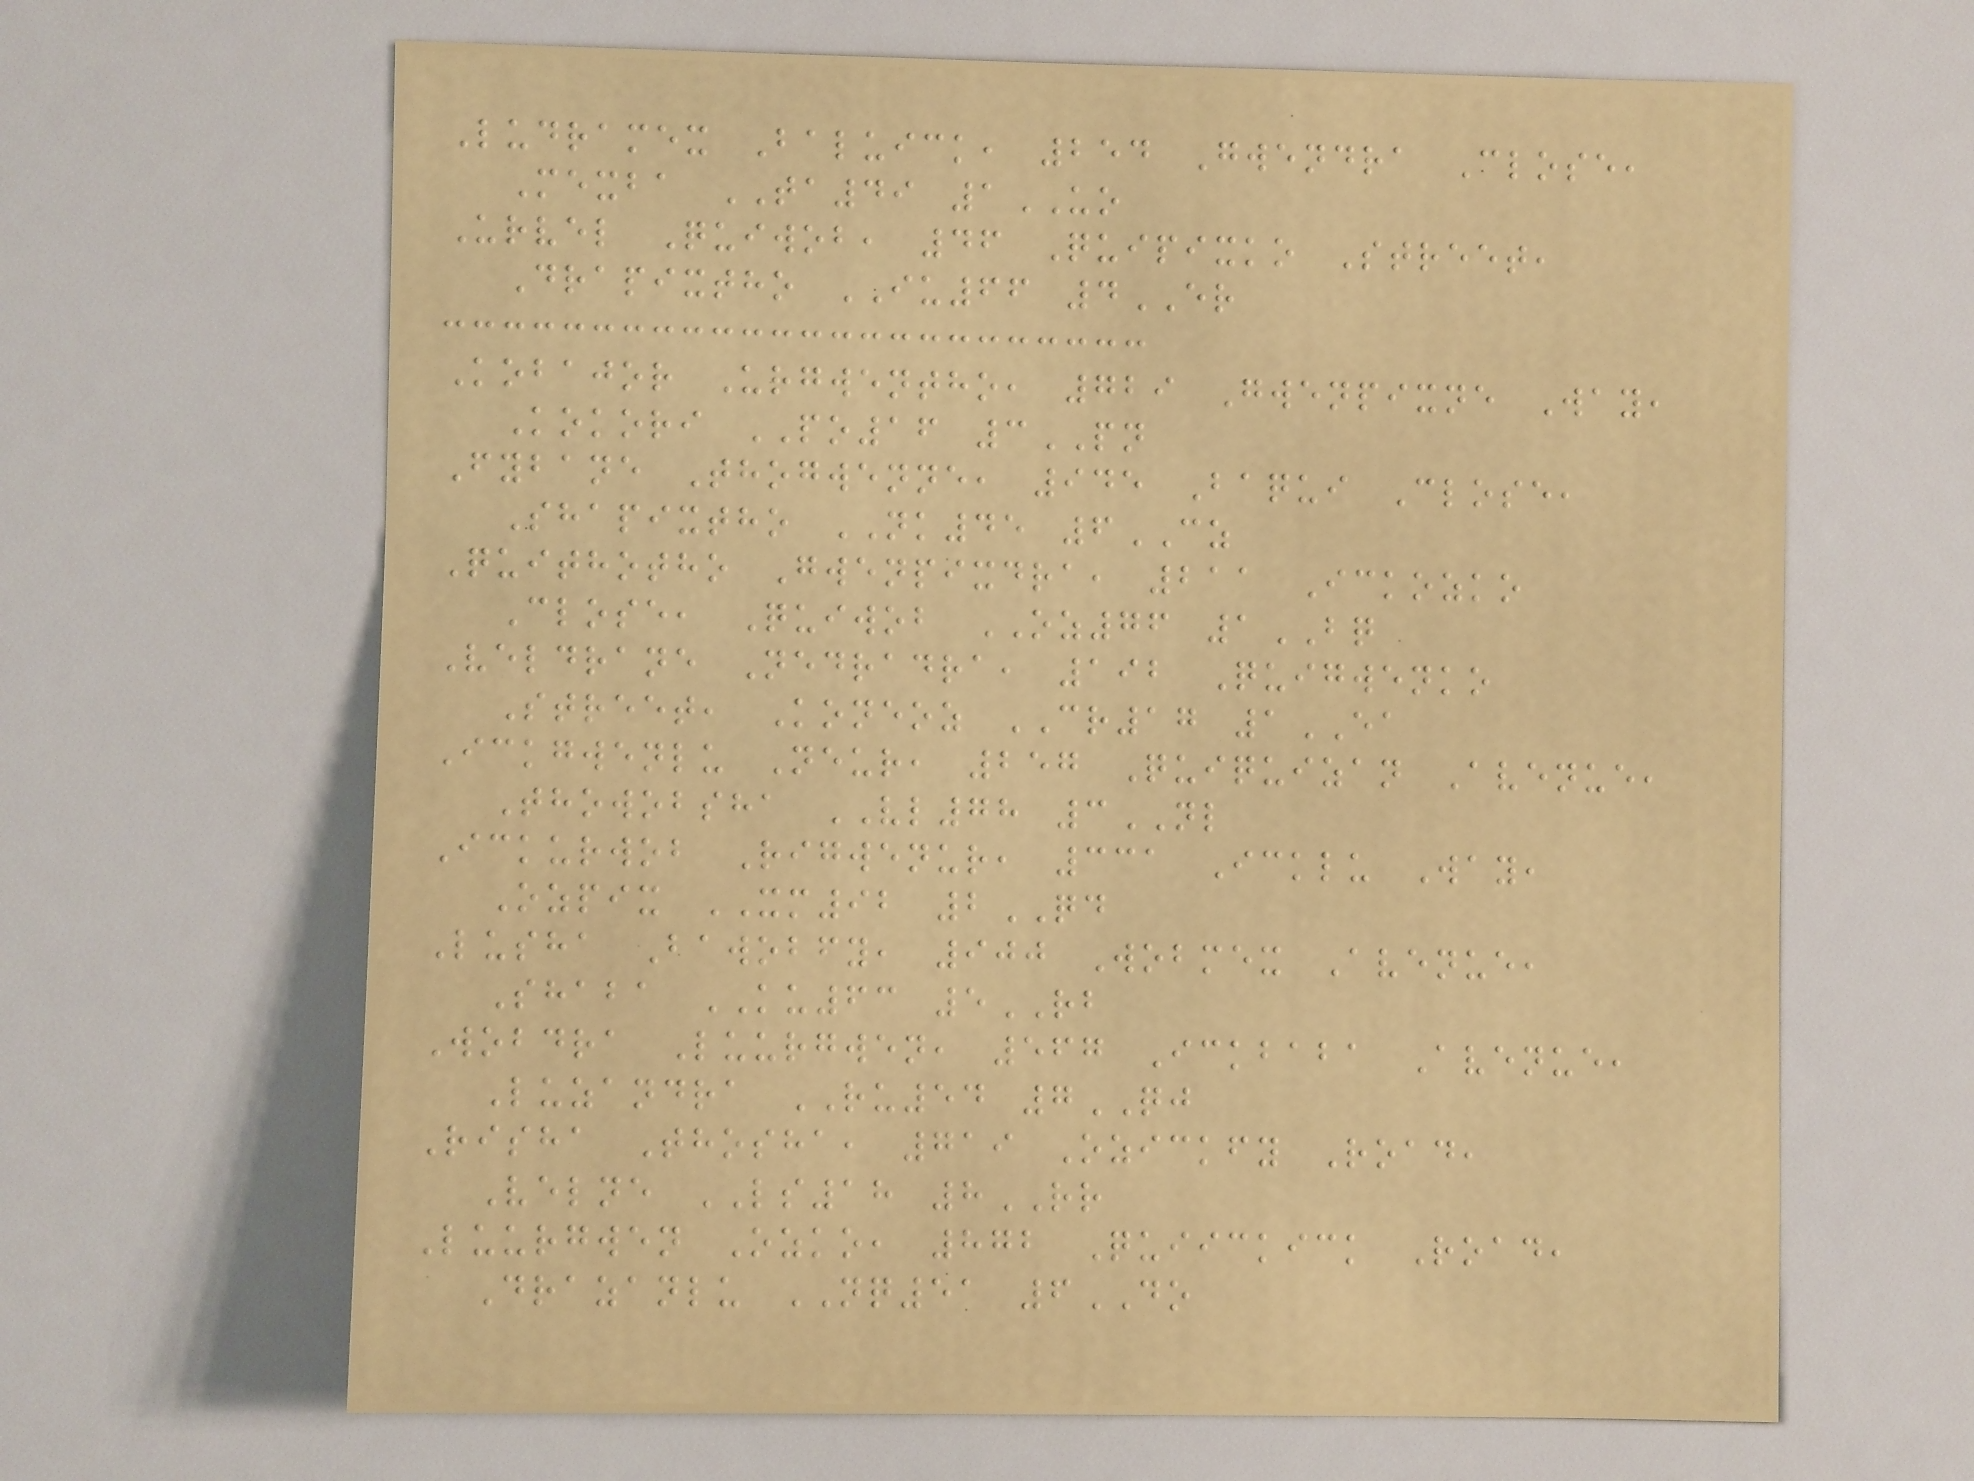Ludramex Baluick, 254 Gwendra Close,
Mexba TA49 1UO
Urvel Quiwob, 46 Quipixko Street,
Drapixtho IU66 4ER
Kobajor Urgwentho, 729 Gwenpixne Way,
Kokori PO16 3PN
Fybane Thogwenne, 945 Baqui Close,
Shapixtho NK45 6CZ
Quithotho Gwenpixdra, 211 Ickozko
Close, Quiwob OZ76 1BQ
Veldrane Nedradra, 192 Quigwenko
Street, Koneoz CR17 1EA
Ickgwenlu Neur, 257 Quiquizan Avenue,
Thowobsha VL78 3NL
Ickurwob Rigwenur, 331 Icklu Way,
Ozpix XM92 2QD
Lusha Bawobfy, 900 Wobmex Avenue,
Shaba KU63 5RB
Wobdra Luurgwen, 567 Ickbaba Avenue,
Luzandra RU54 7QJ
Risha Thosha, 719 Ozickfy Road,
Velne LS18 8RR
Luurgwen Ozko, 872 Quiickick Road,
Drazanlu NQ51 6DO
